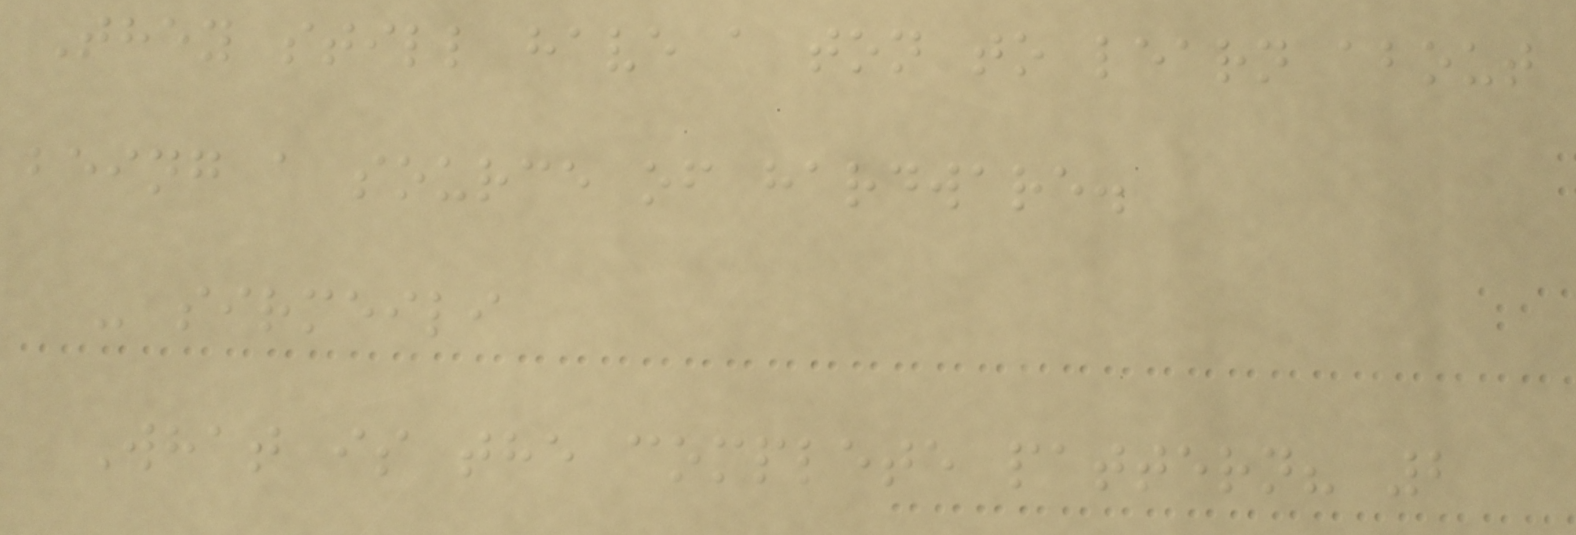They still have a ton to learn about
being a source of hardware.
- sirmeili
What is the complete pattern? 2
